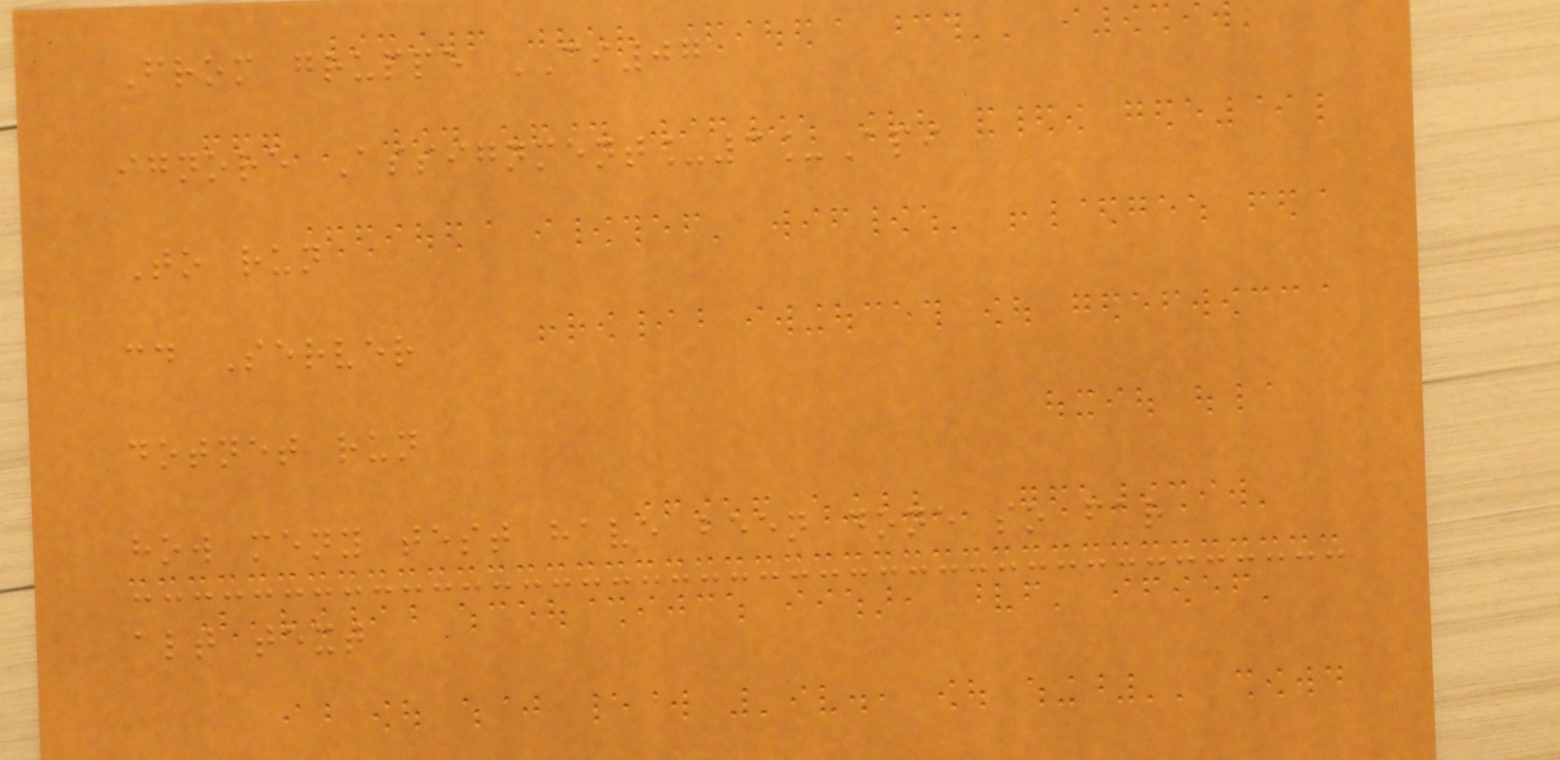From gruppe CI07
ignore Assignment_3_Api
To run
cd Server
dotnet run
how meny test have been done so far
alt text
